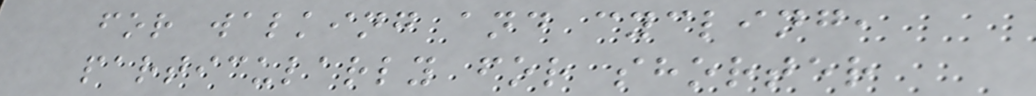for walking and cycling,
particularly for shorter
